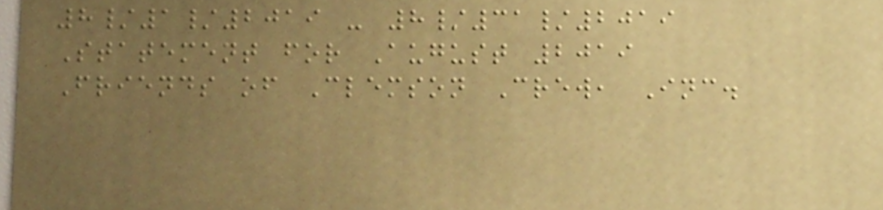8/1/2019 - 8/31/2019
Statement for August 2019
Friends of Clemson Crew, Inc.
